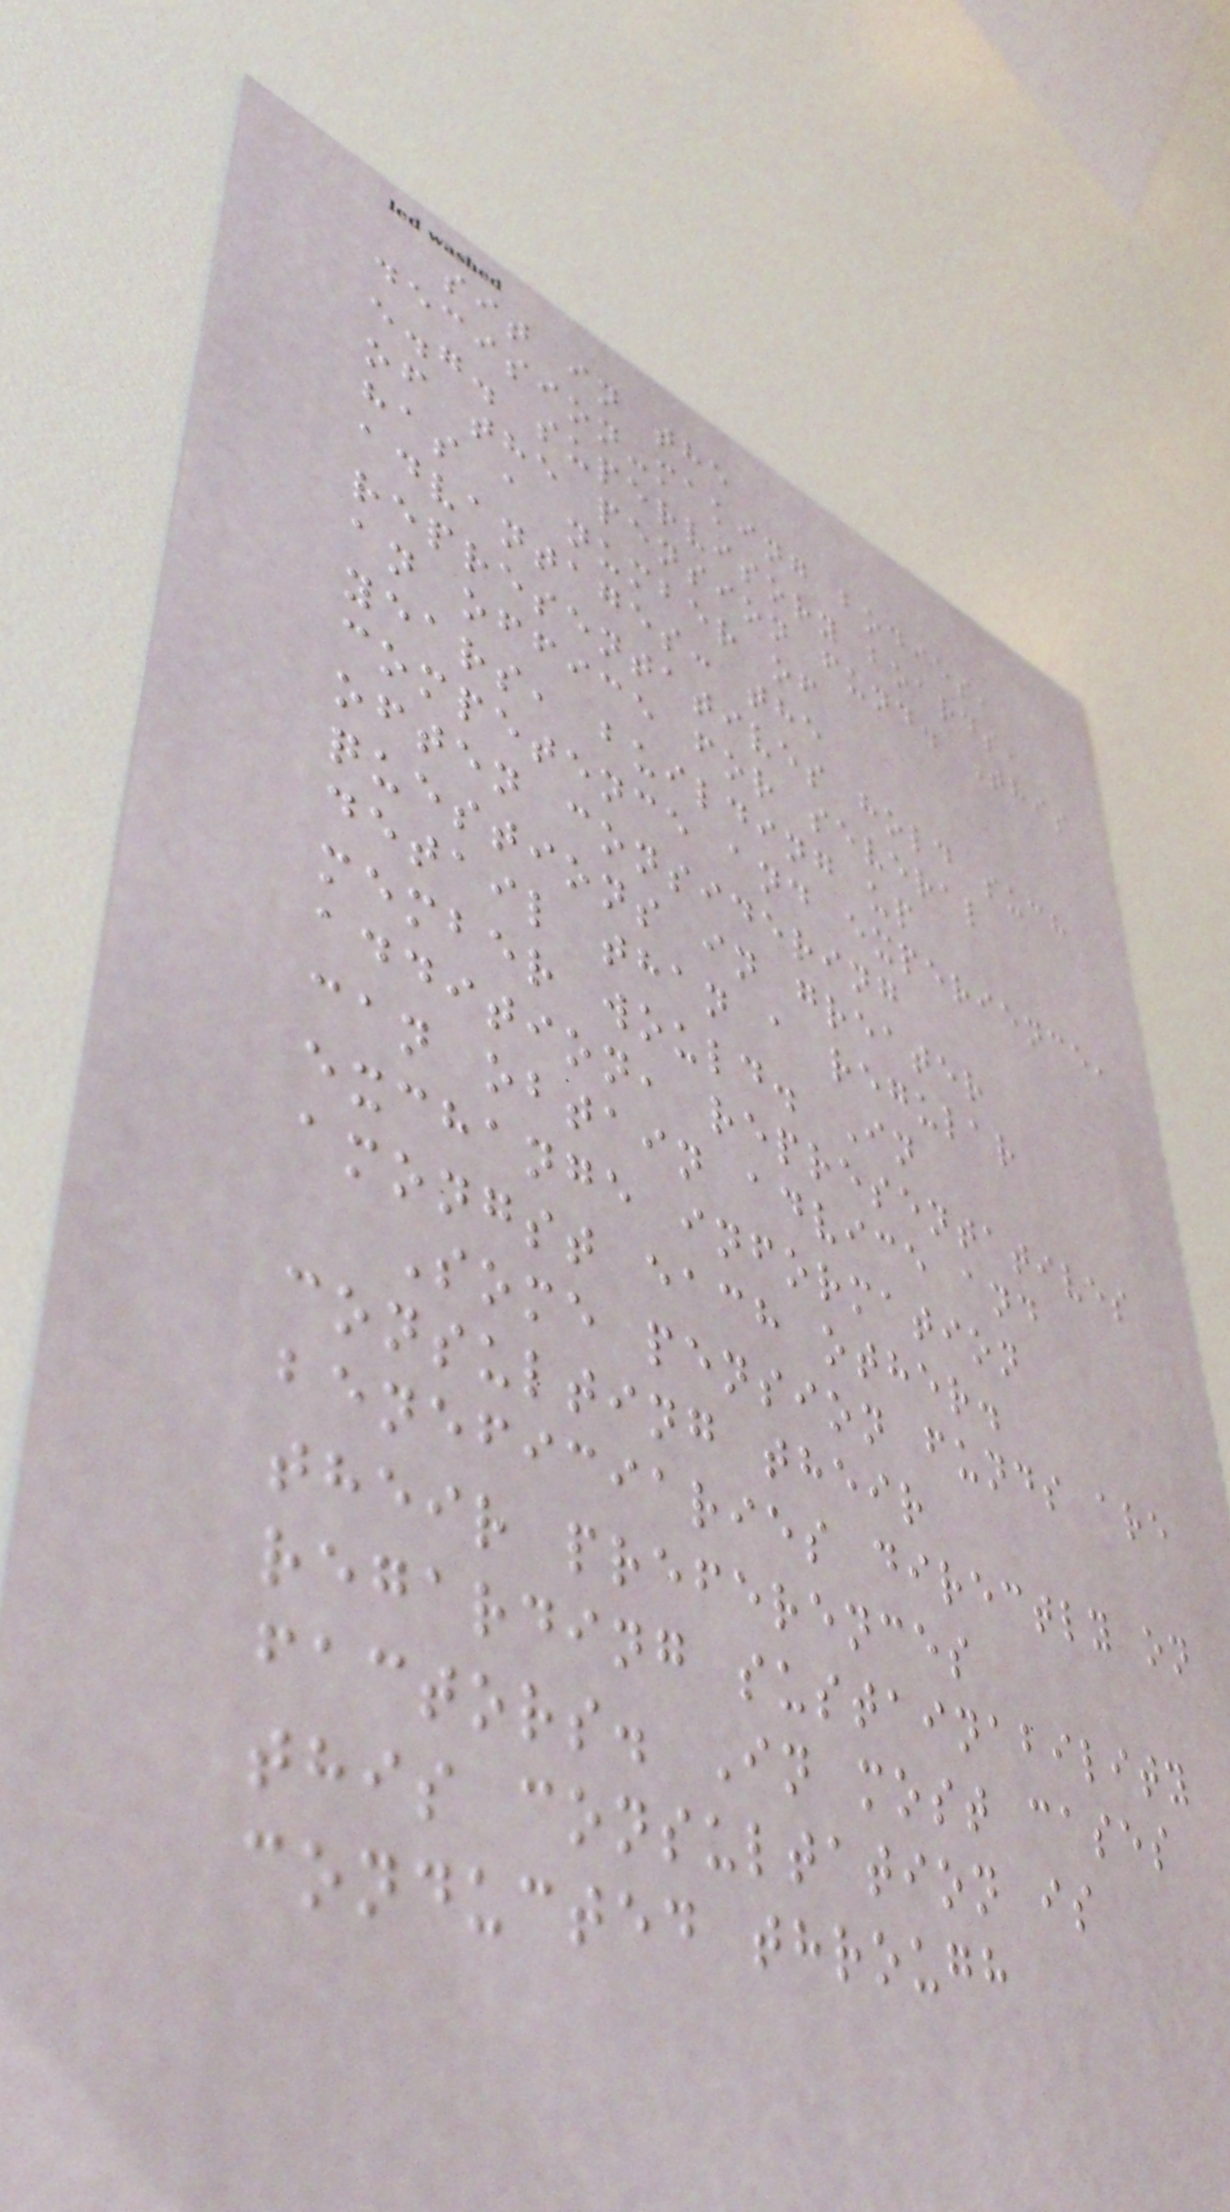sit in the
decision-making bodies,
e.g. supervisory boards,
of the pension fund. This
has a number of
advantages: the
representatives hold such
an office for several
years, building up
competence and experience,
often considering
questions in greater
detail than a regular
member would. In
addition, representatives
can obtain advice and
exchange information
amongst each other.
Some pension funds are
consulting their
beneficiaries directly on
their preferences
regarding sustainability
factors. In most cases
this consultation is
conducted through
